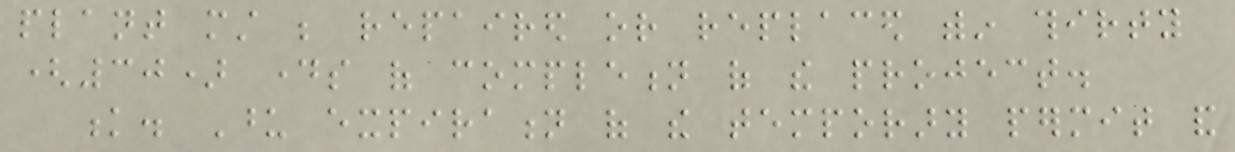plant must be repaired or replaced within thirty
(30) days of completion of the project.
k. Upon expiration of the temporary permit and
